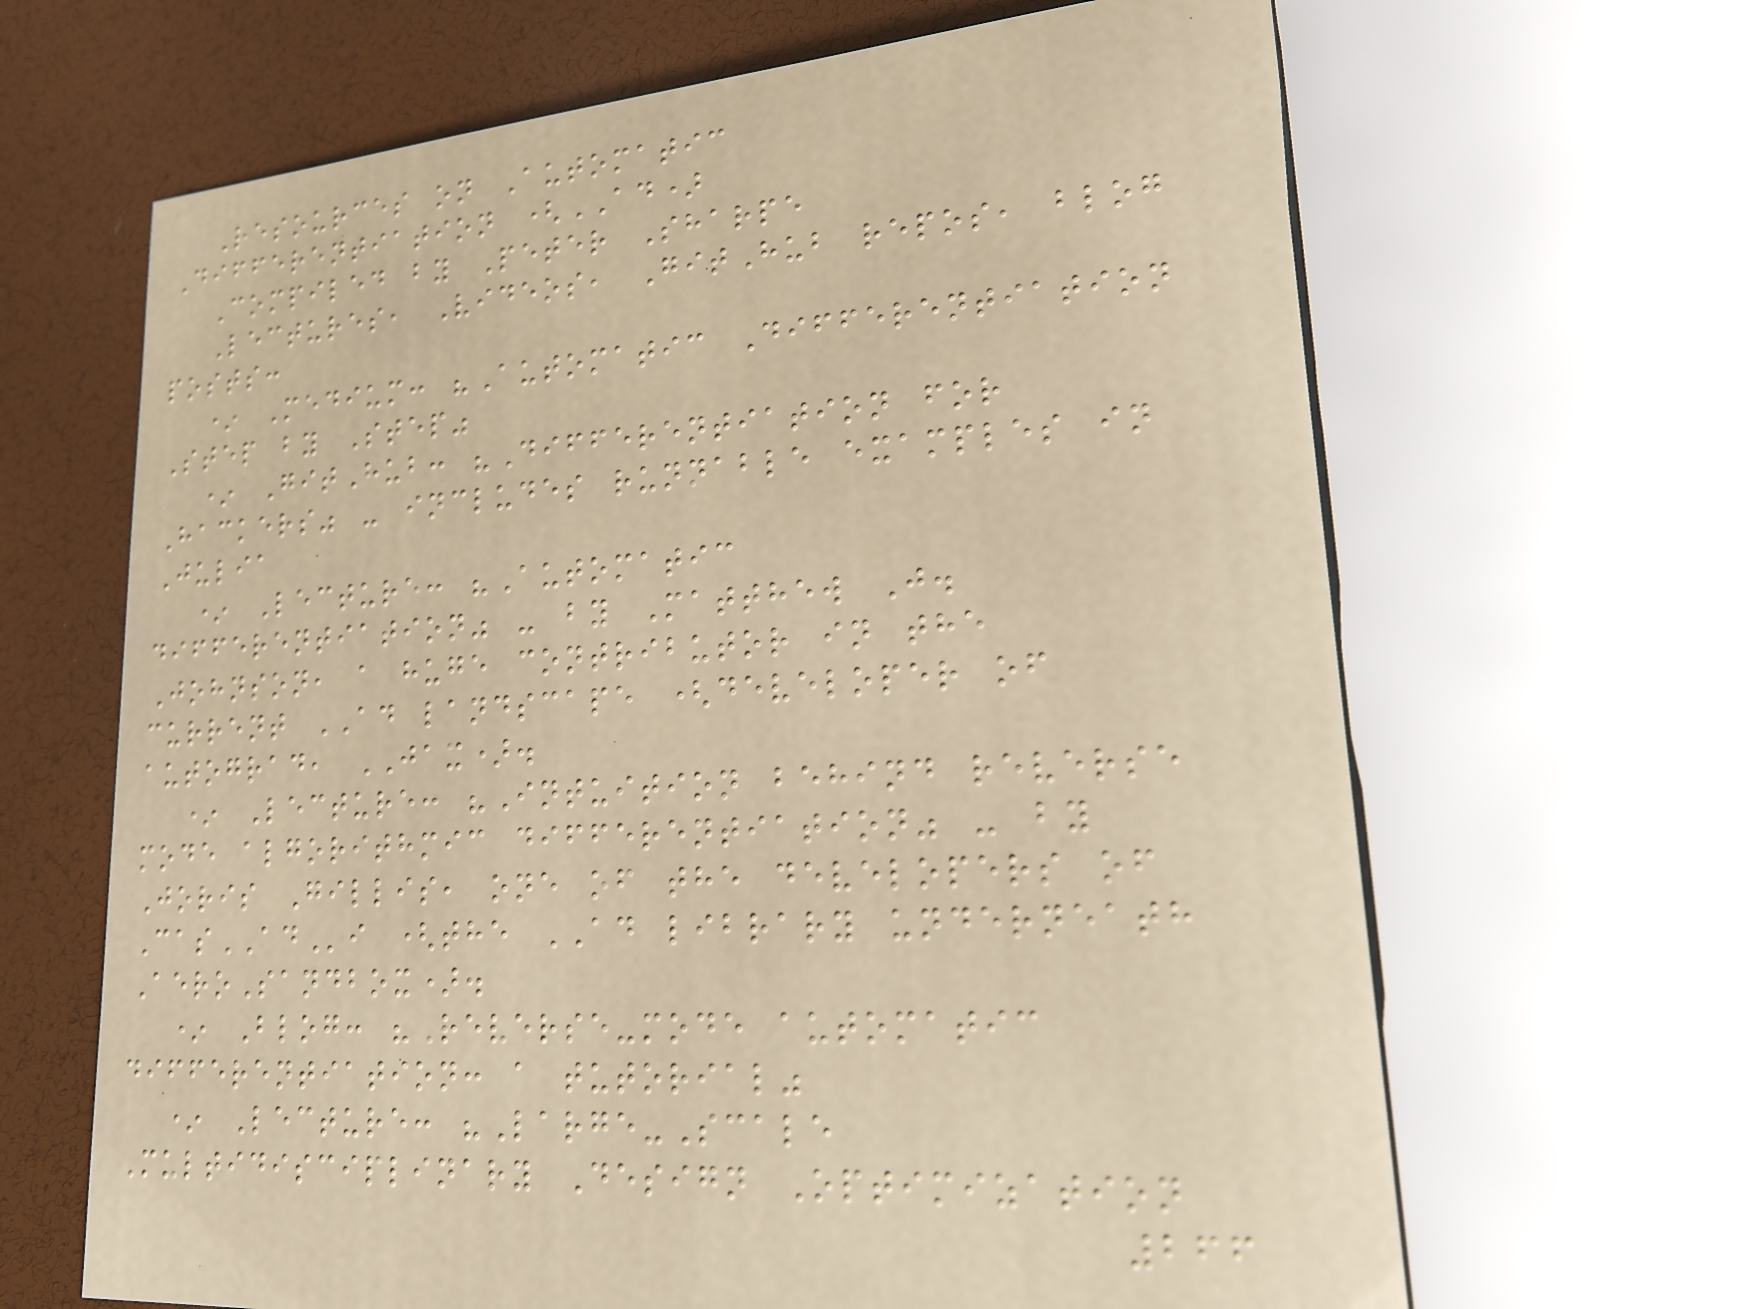Resources on Automatic
Differentiation (AD)
Compiled by Peter Sharpe
Lectures, Videos, GitHub repos, blog
posts:
* Medium: "Automatic Differentiation
Step by Step"
* GitHub: "Differentiation for
Hackers" - includes runnable examples in
Julia
* Lecture: "Automatic
differentiation" - by Matthew J.
Johnson, a huge contributor in the
current AD landscape (developer of
autograd, JAX).
* Lecture: "Intuition behind reverse
mode algorithmic differentiation" - by
Joris Gillis, one of the developers of
CasADi (the AD library underneath
AeroSandbox).
* Blog: "Reverse-mode automatic
differentiation: a tutorial"
* Lecture: "Large-Scale
Multidisciplinary Design Optimization
266
